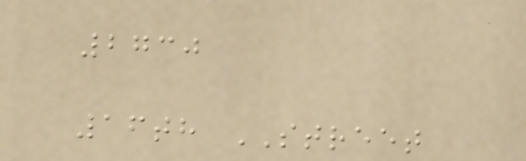2730
16th STREET
